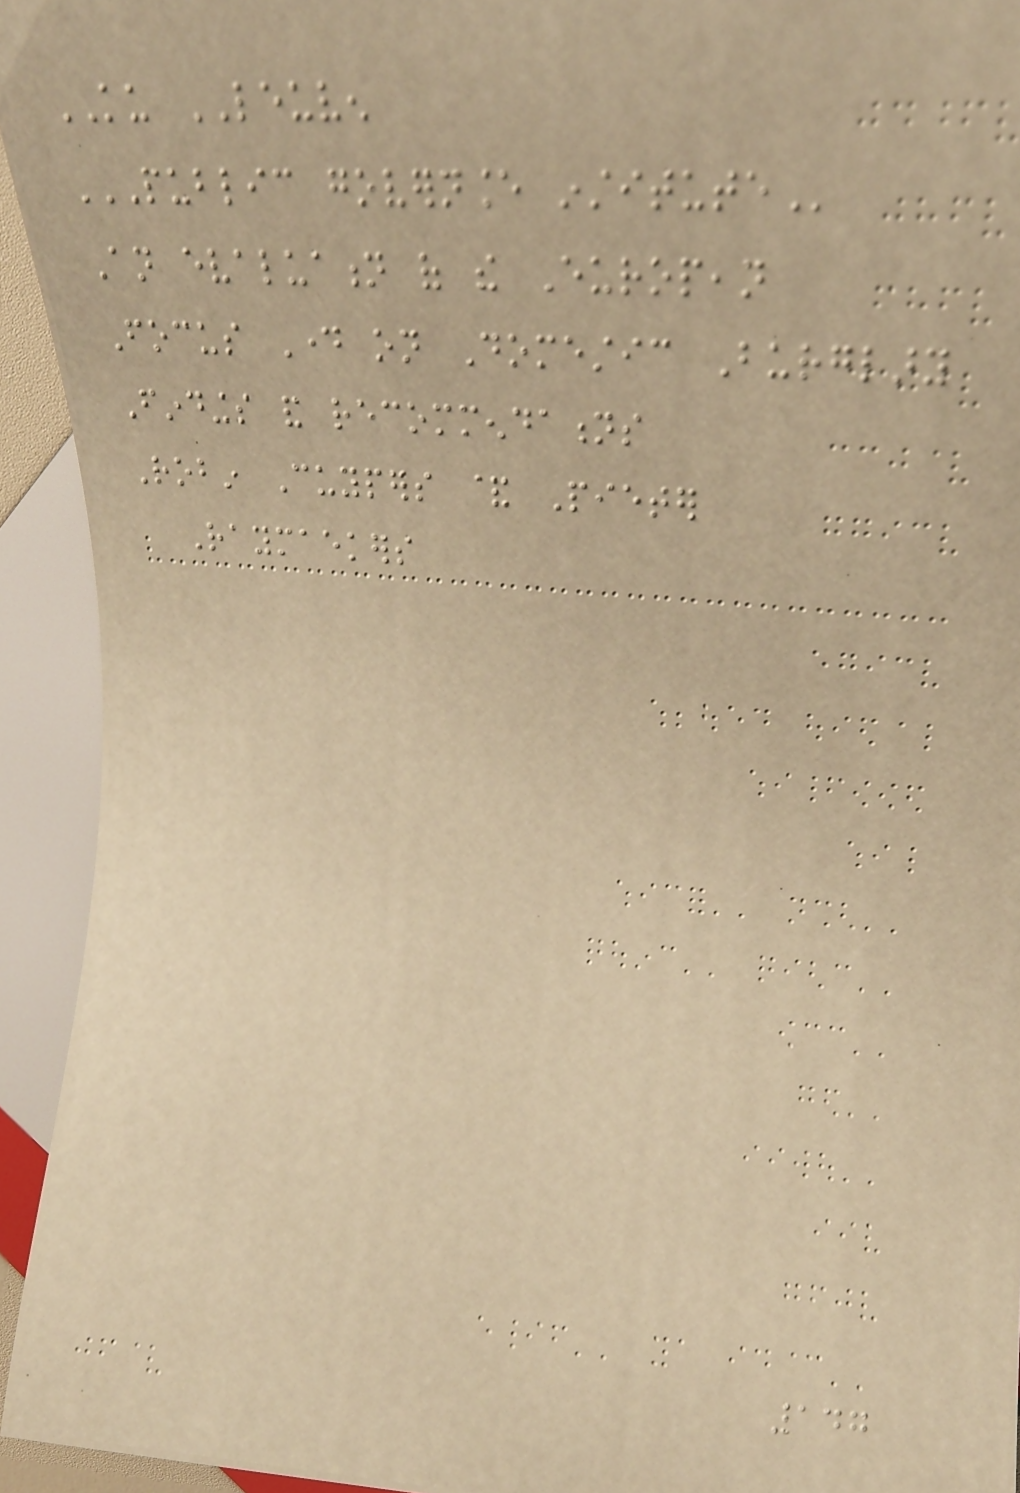KU LEUVEN
PUBLIC GOVERNANCE INSTITUTE
An evaluation of the European
Focus Day on Domestic Burglary
Findings and recommendations
Robin Cuypers & Pieter
Raymaekers
147
